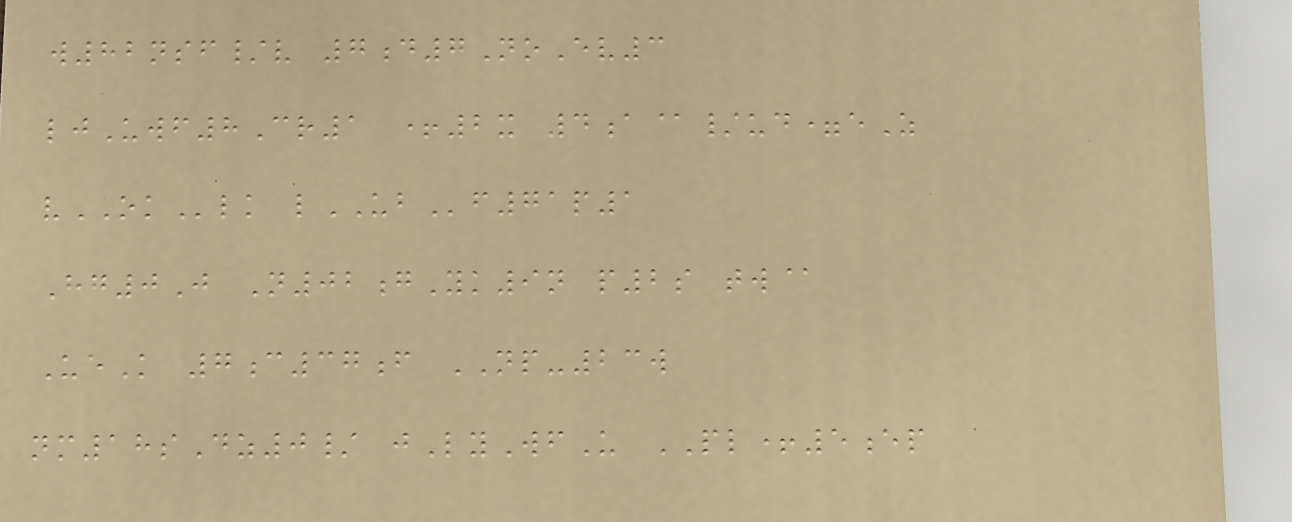w82nsf/v 7d7NoEv3
ljUwf8Cr1 +2x 4a@/ud=eZ
vOKlk lUBf71p1
Hg0J N02gYk9n p2s tw@
UeK 7c37f NP-23w
nm18sDz0/ jLyWfU PL+5ep
